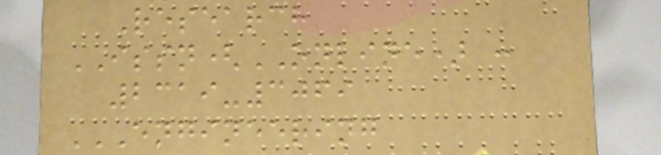Research
ISSN(ONLINE) :
2319-3069
ENGINEERING
